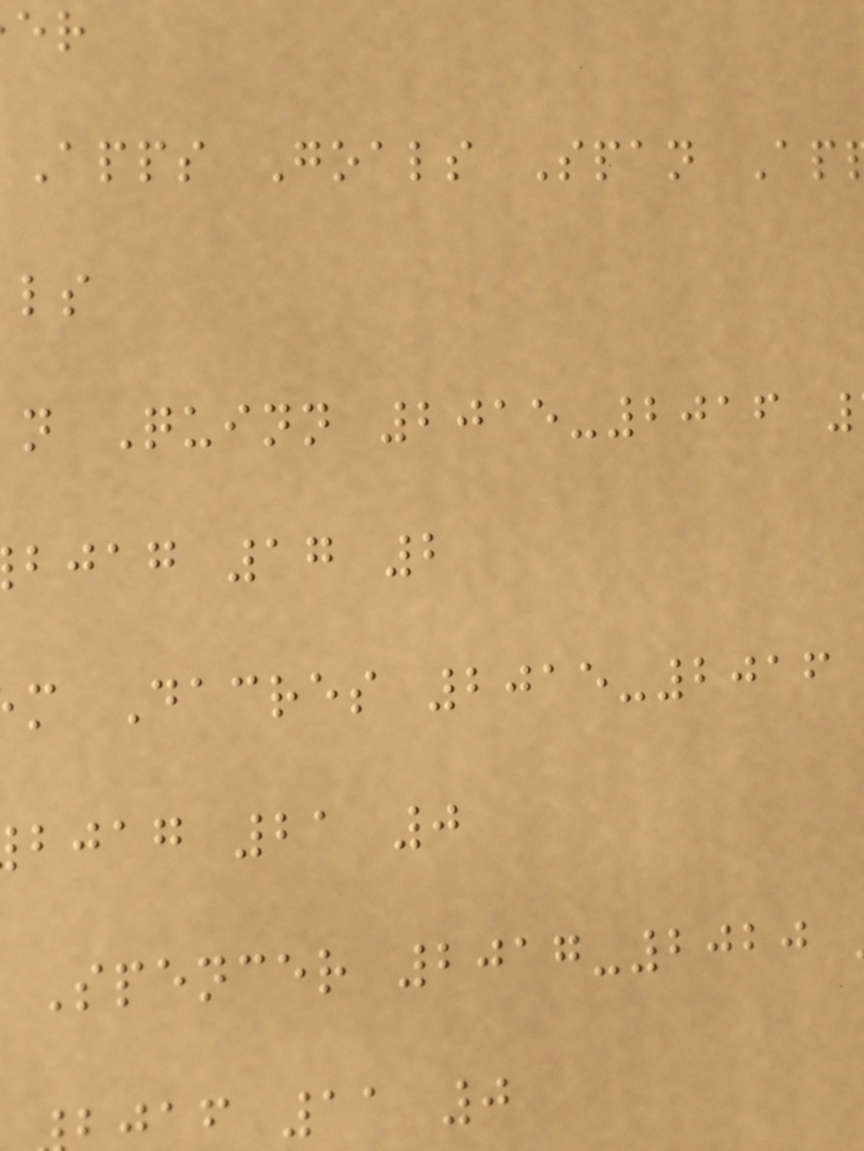Apps Goals Span Ap
n Quinn 2015-2016
bjag 17 2
m Dacres 2015-2016
bjag 21 0
Spencer 2017-2020
af 11 0
